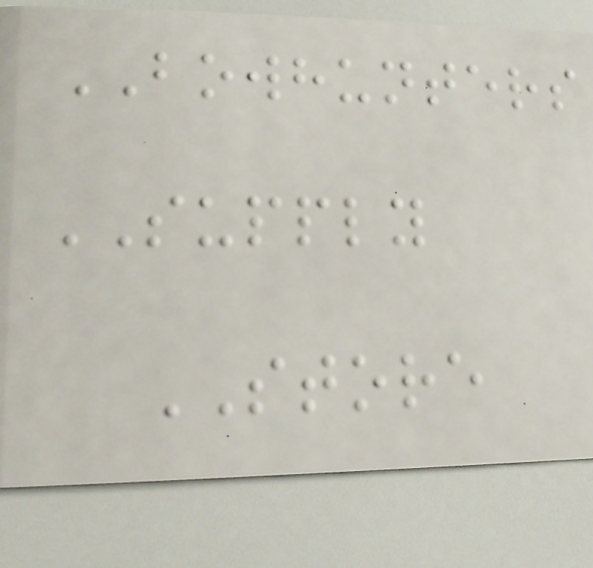BOWHUNTERS
SUPPLY
STORE
